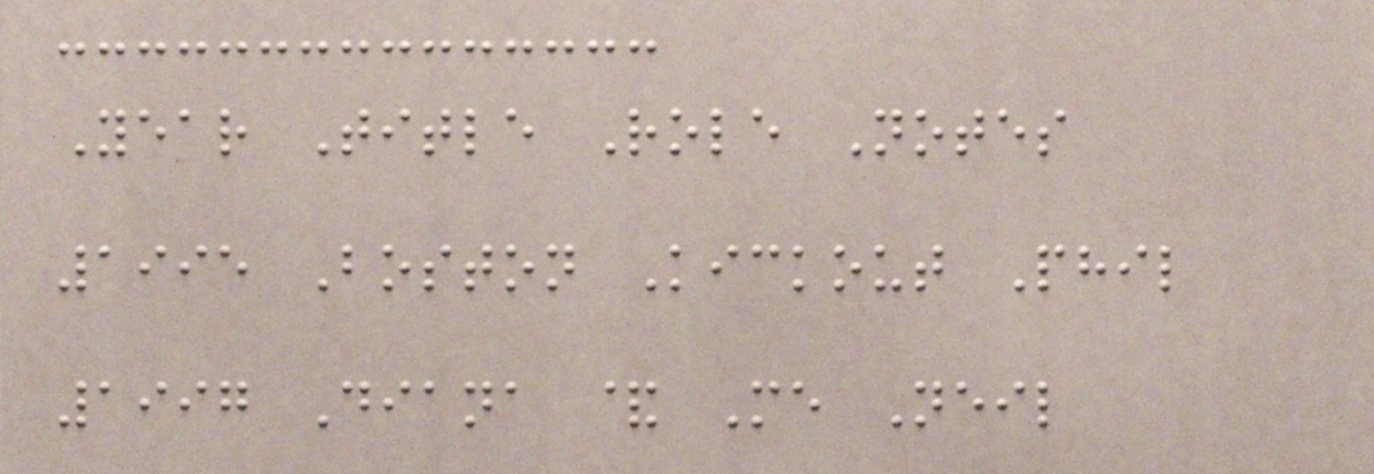Year Title Role Notes
1995 Boston Kickout Phil
1997 Diana & Me Neil
